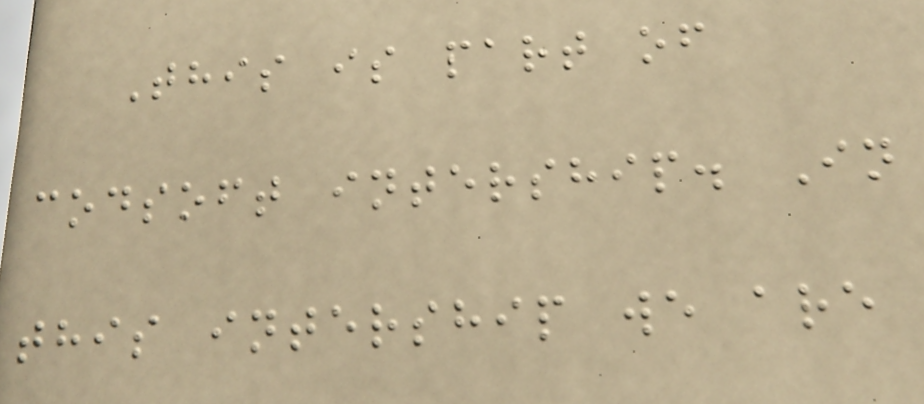This is part of
codsoft intership. In
this intership we are
